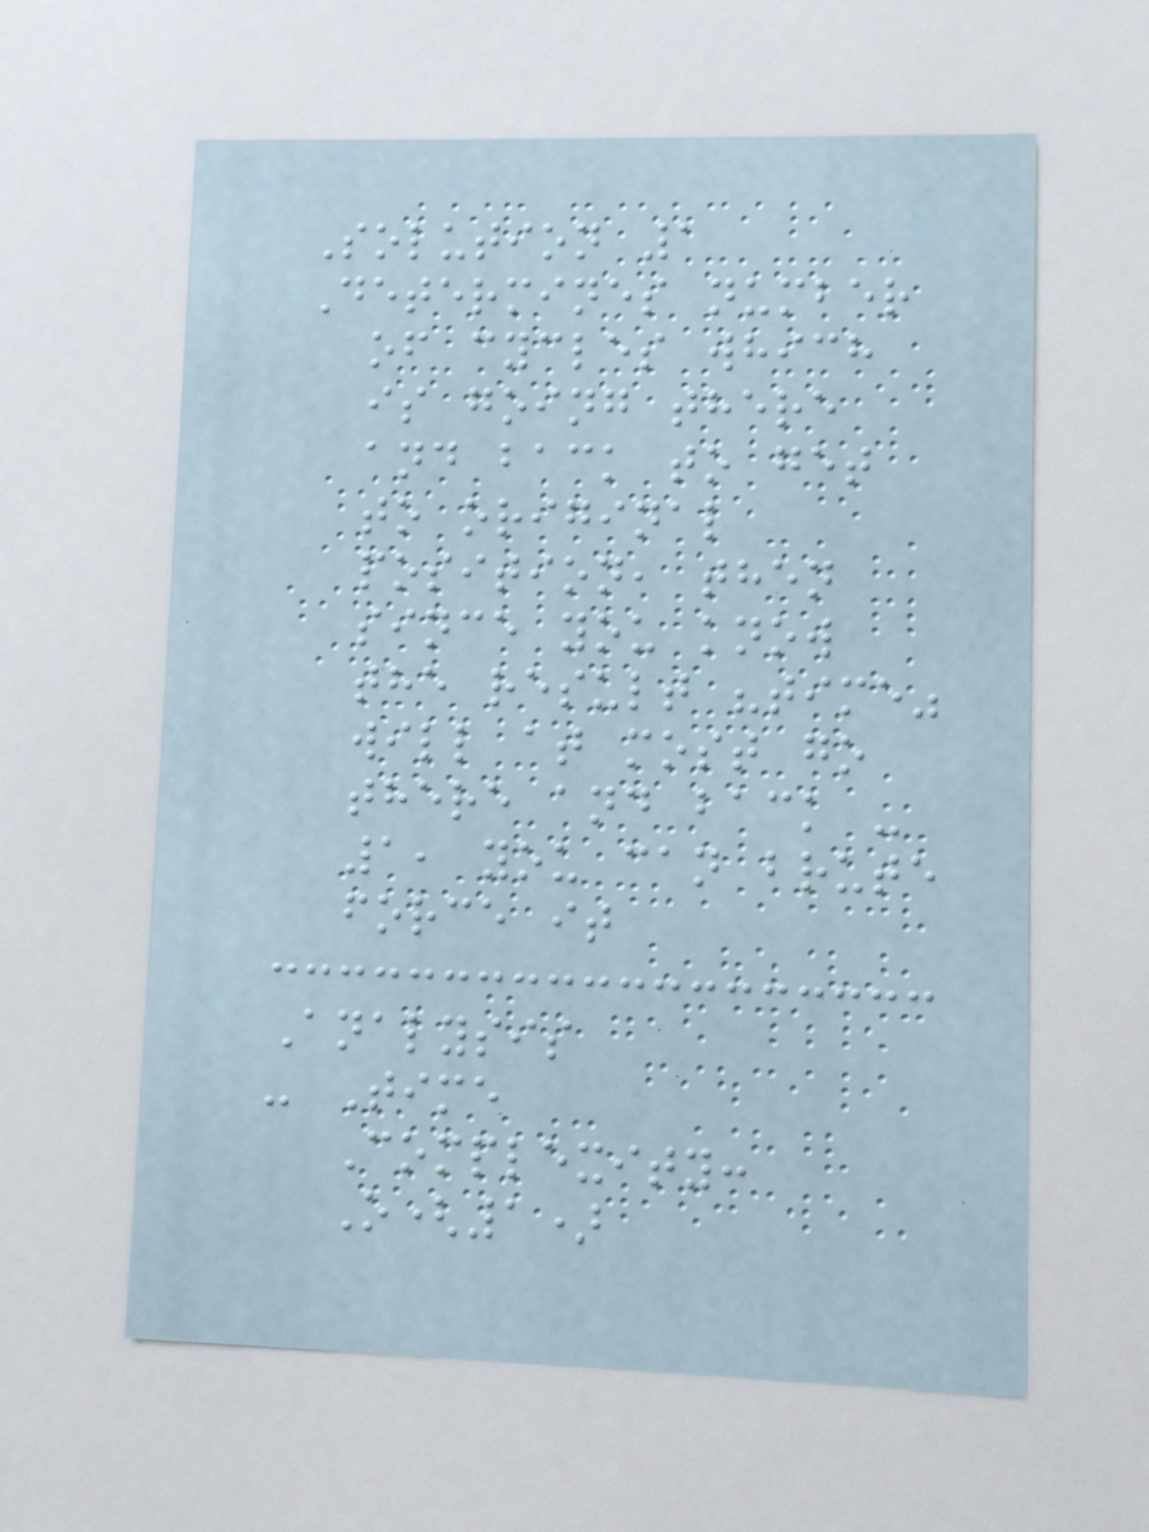Solution 1
Determines number
of cycles which
is going there
and back to get
to original
position, then
since you know
the result "time"
will at most go
there and back -
1, you can brute
force it
Analysis
- Time
Complexity:
O(1)
